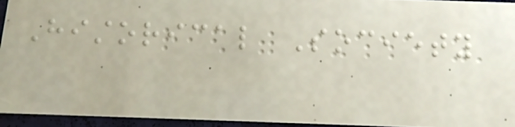Historical Society
